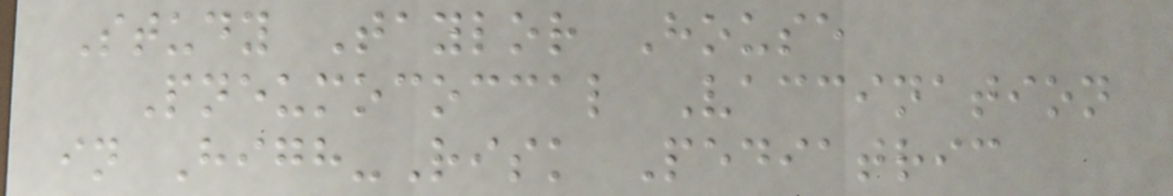Study Taylor House
Pneumococcal Vaccination
in High-Risk Pediatric
